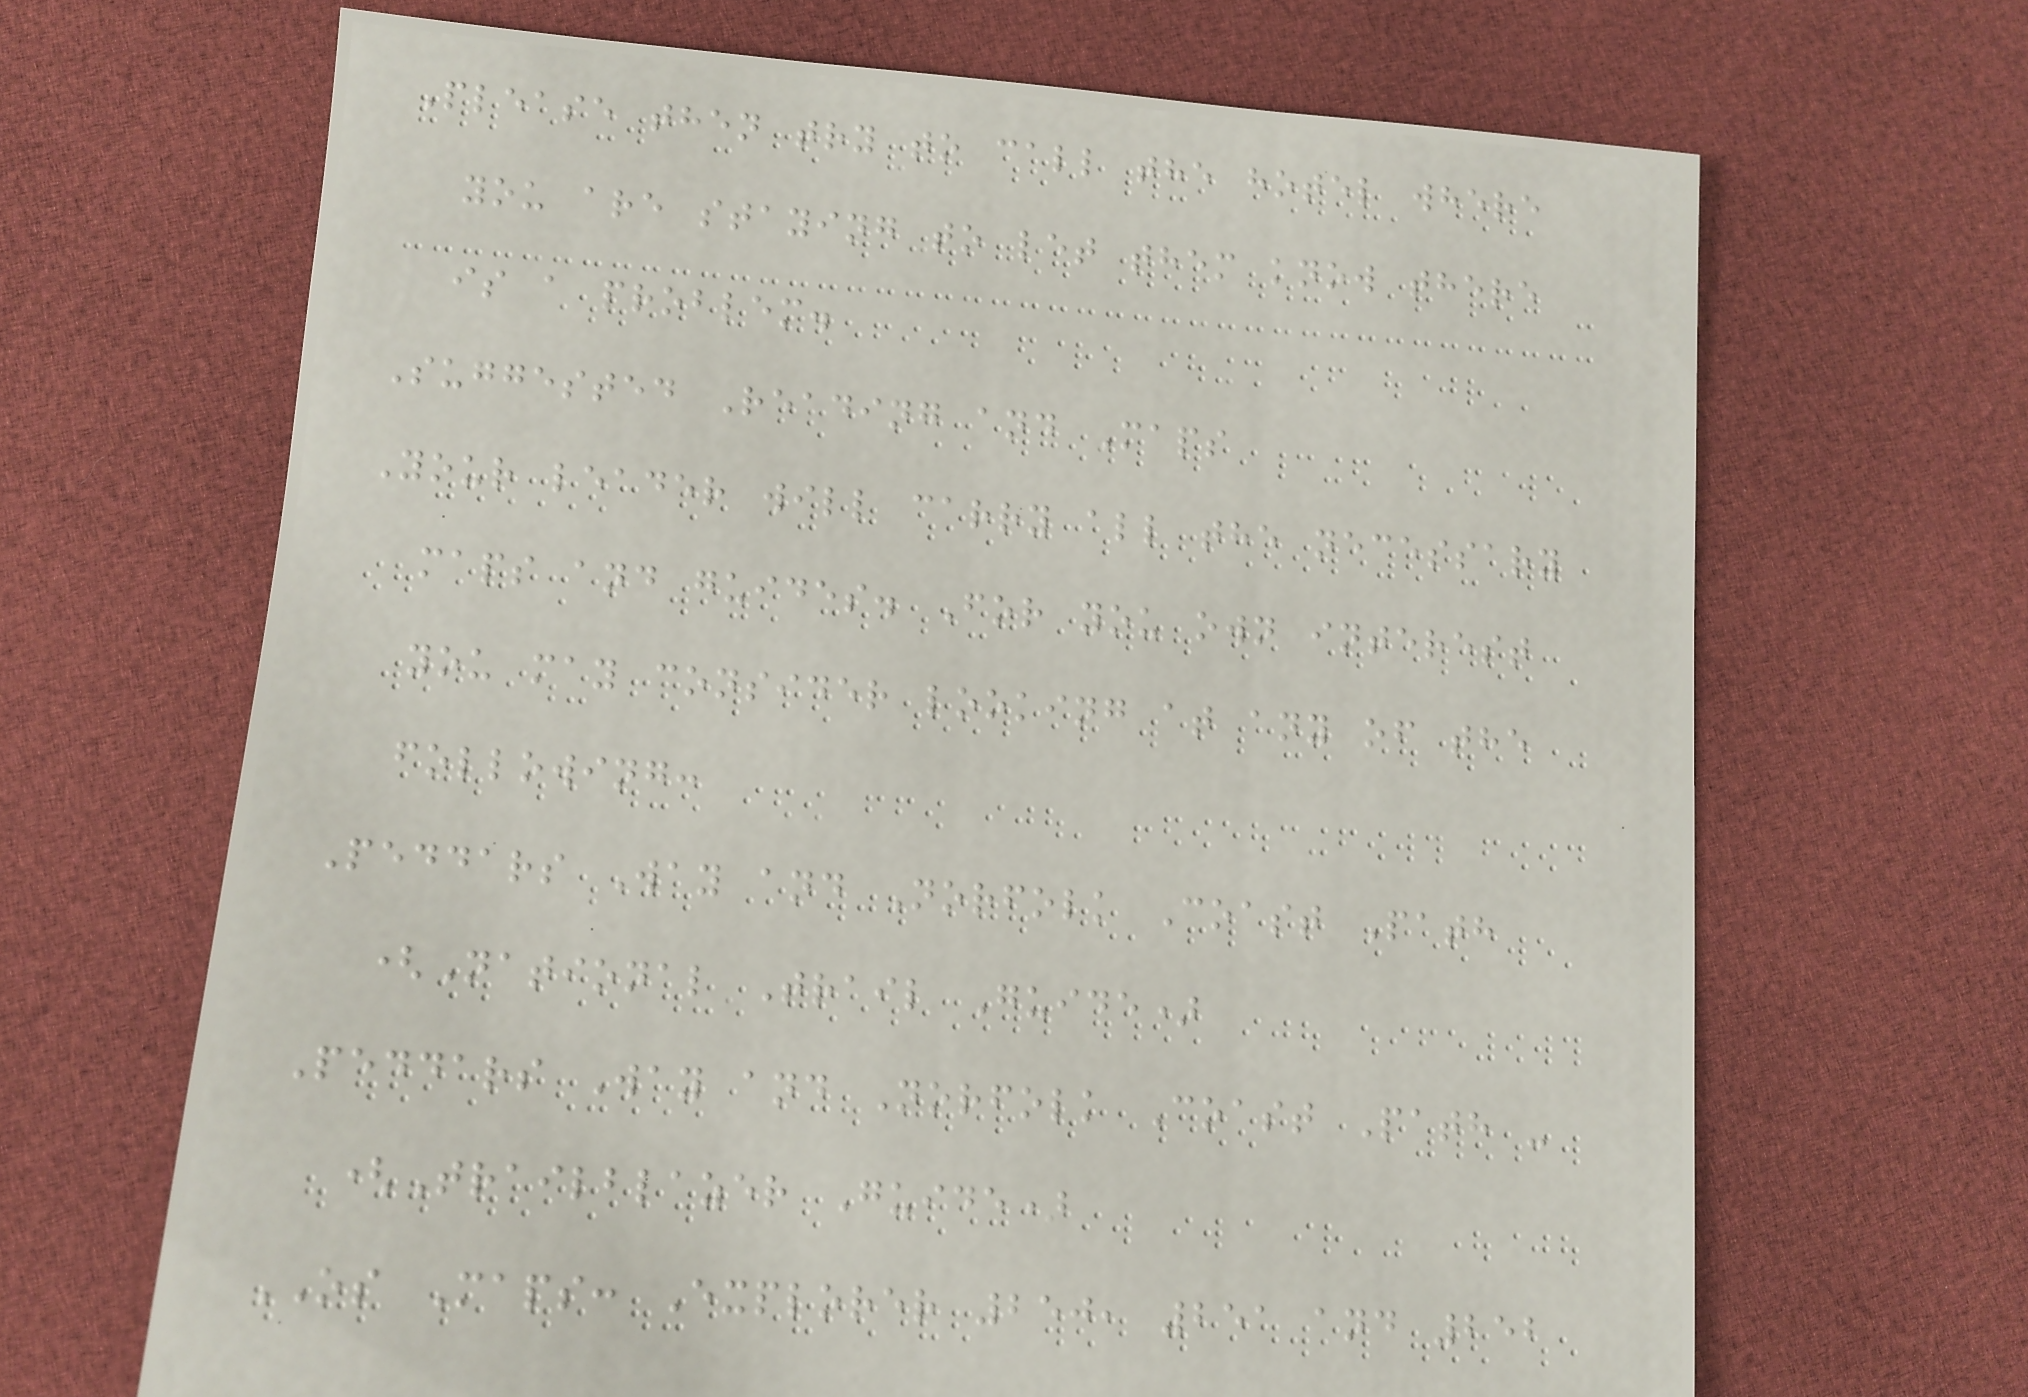Please then try to call the hotel where
you are staying to let them know there
is a problem.
Suggested Reading and Maps
Your leader will carry all the necessary
maps and guides. For you own interest
you may consider looking at any of the
following:
Peddars Way and Norfolk Coast Path
(National Trail Guide)
Peddars Way and Norfolk Coast Path -
(Trailblazer Guide)
OS Maps: Explorer 250, 251 and 252
